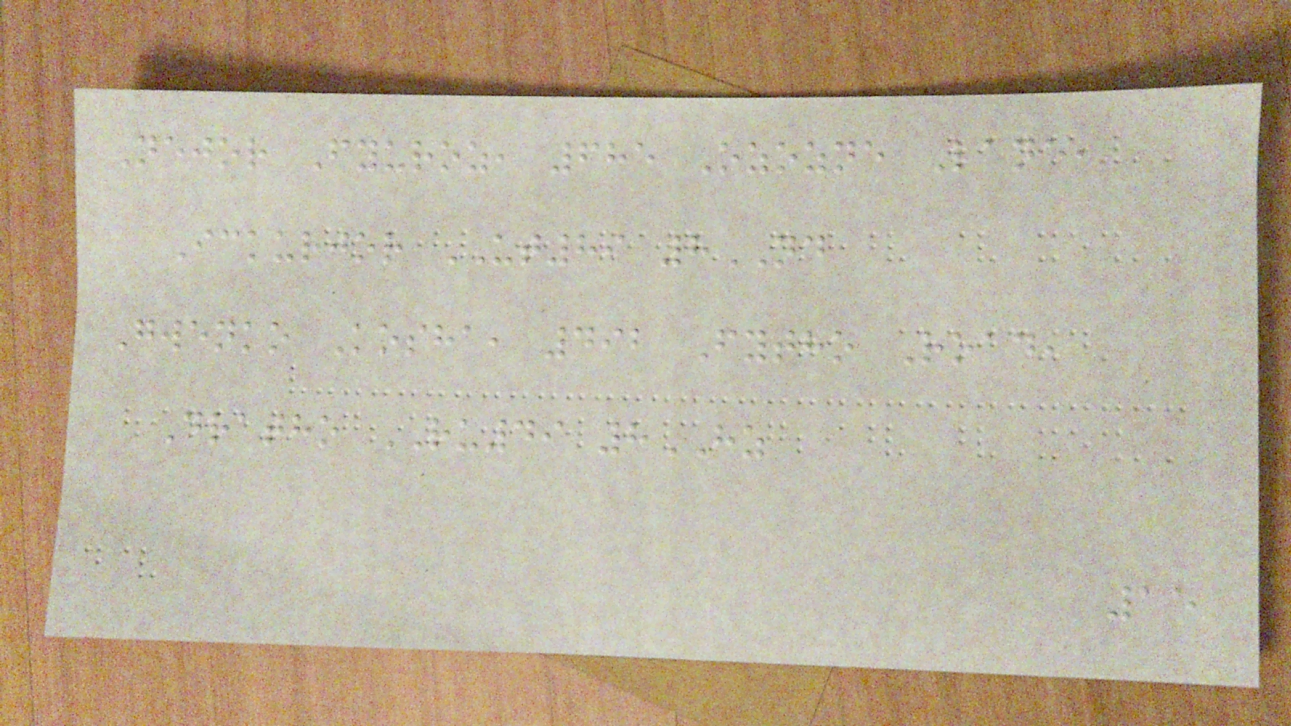Nejor Fyuroz, 685 Ozozne Lane,
Ickurjor UT89 8ND
Gwenko Kosha, 492 Fytho Road,
Dratho RU49 8HZ
15
